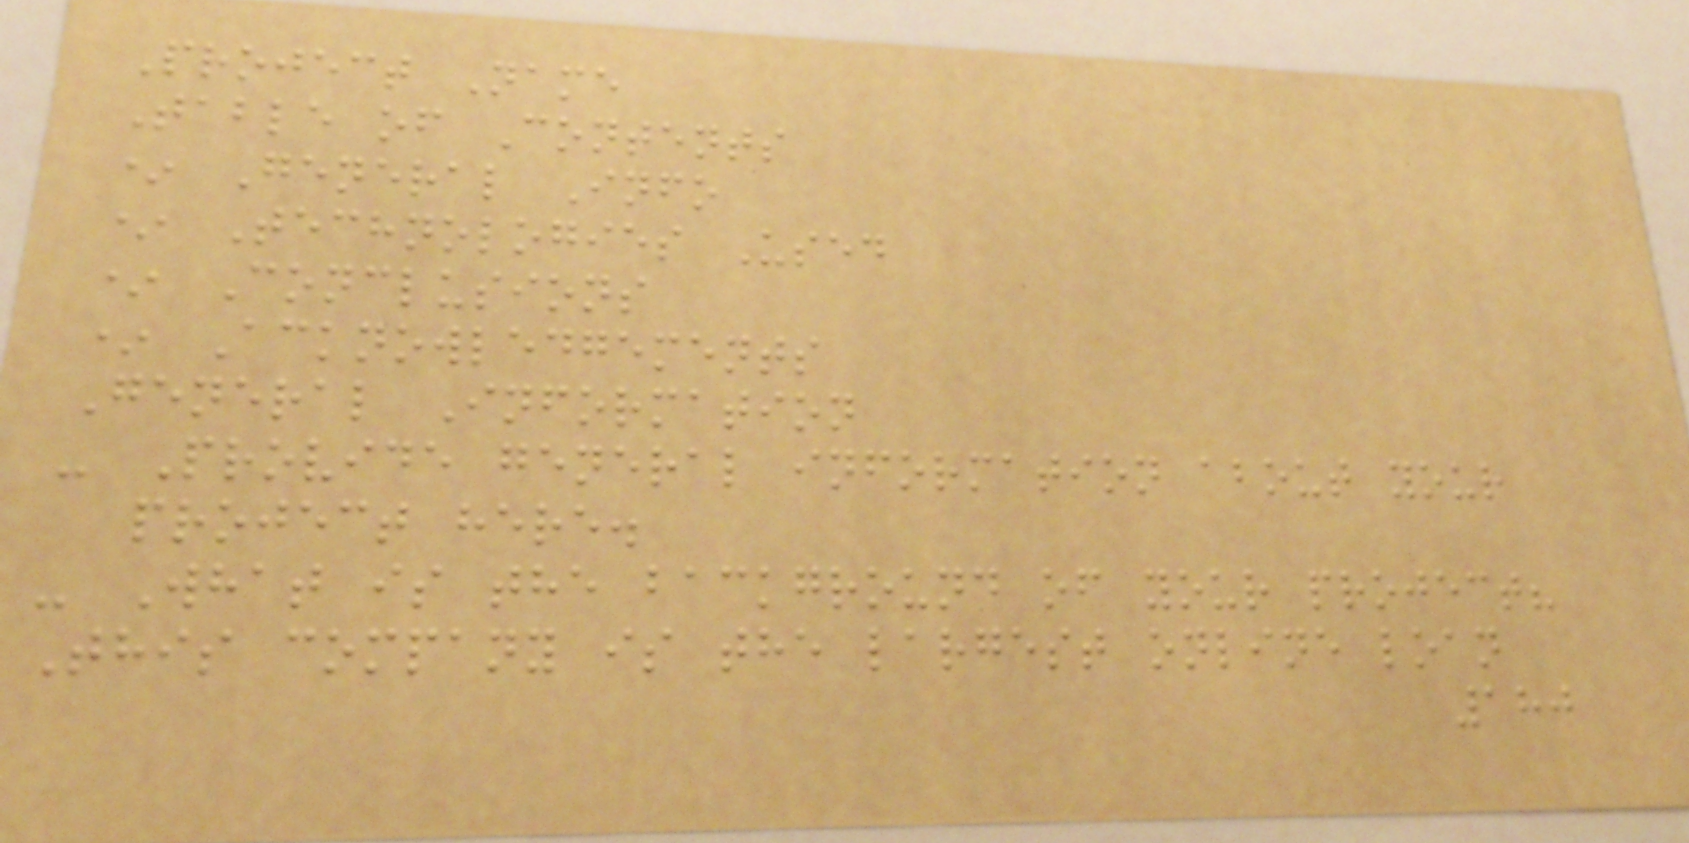Project Name
Table of Contents
* General Info
* Technologies Used
* Conclusions
* Acknowledgements
General Information
- Provide general information about your
project here.
- What is the background of your project?
This company is the largest online loan
180
